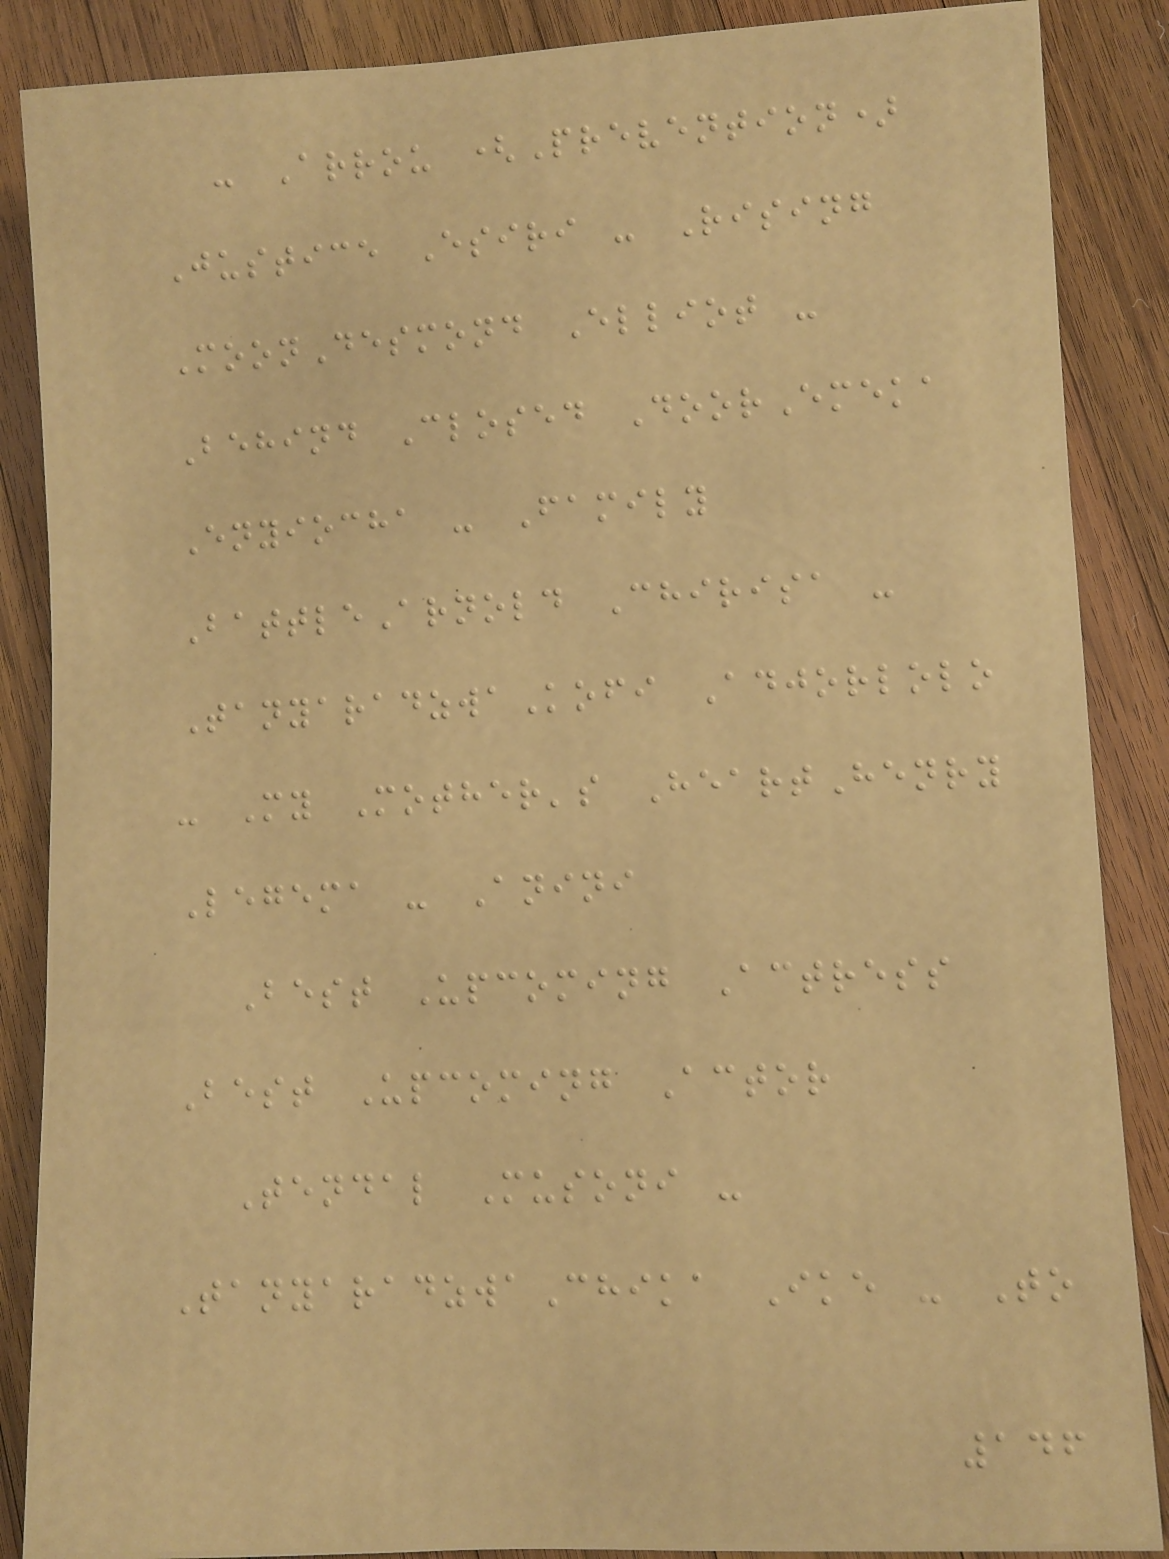- Arrou (Prevention)
Justice Esiri - Rising
MoonDesmond Elliot -
Behind Closed DoorEmeka
Enyiocha - Family
BattleArnold Chirisa -
TanyaradzwaKofi Adjorlolo
- My Mother's HeartHenry
Legema - Anini
Best Upcoming Actress
Best Upcoming Actor
Tendal Musoni -
TanyaradzwaChika Ike - To
146
